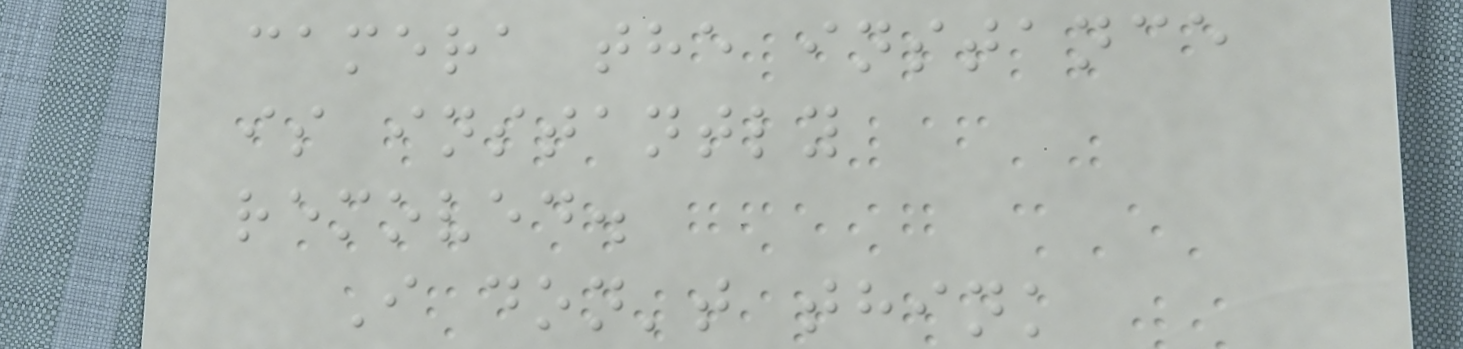camera the instance
is instantly
removed.
I don't think
